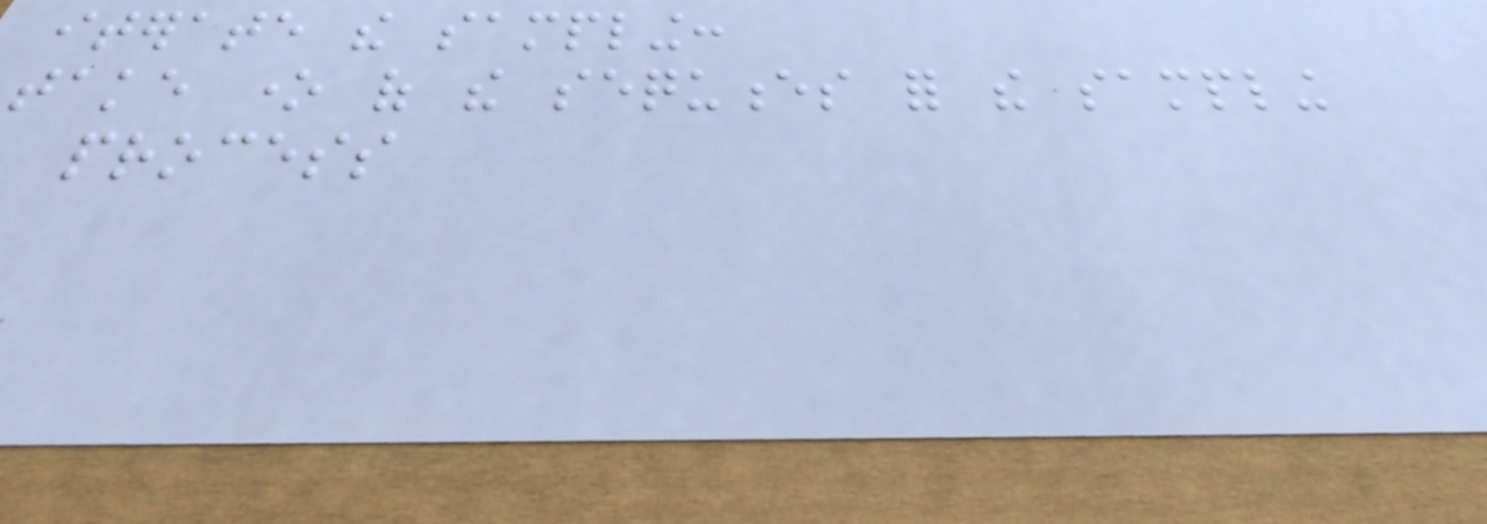iterate the sampling:
take one of the sequences for the sampling
process
